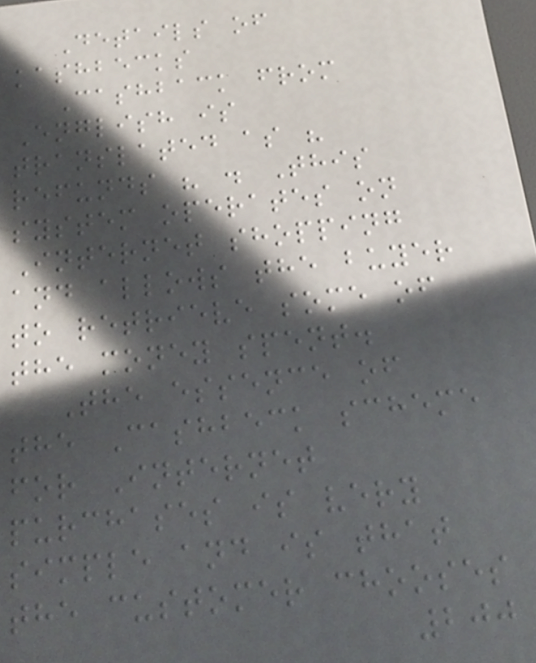Details of
kashbecks
Cashback from
English is
translated as "
refunds " . This
system operates on
Internet shopping
and allows the buyer
to retrieve some of
the money spent.
The essence of
the Cashbeck scheme
for Internet
purchases is very
simple and is that
the customer chooses
200
